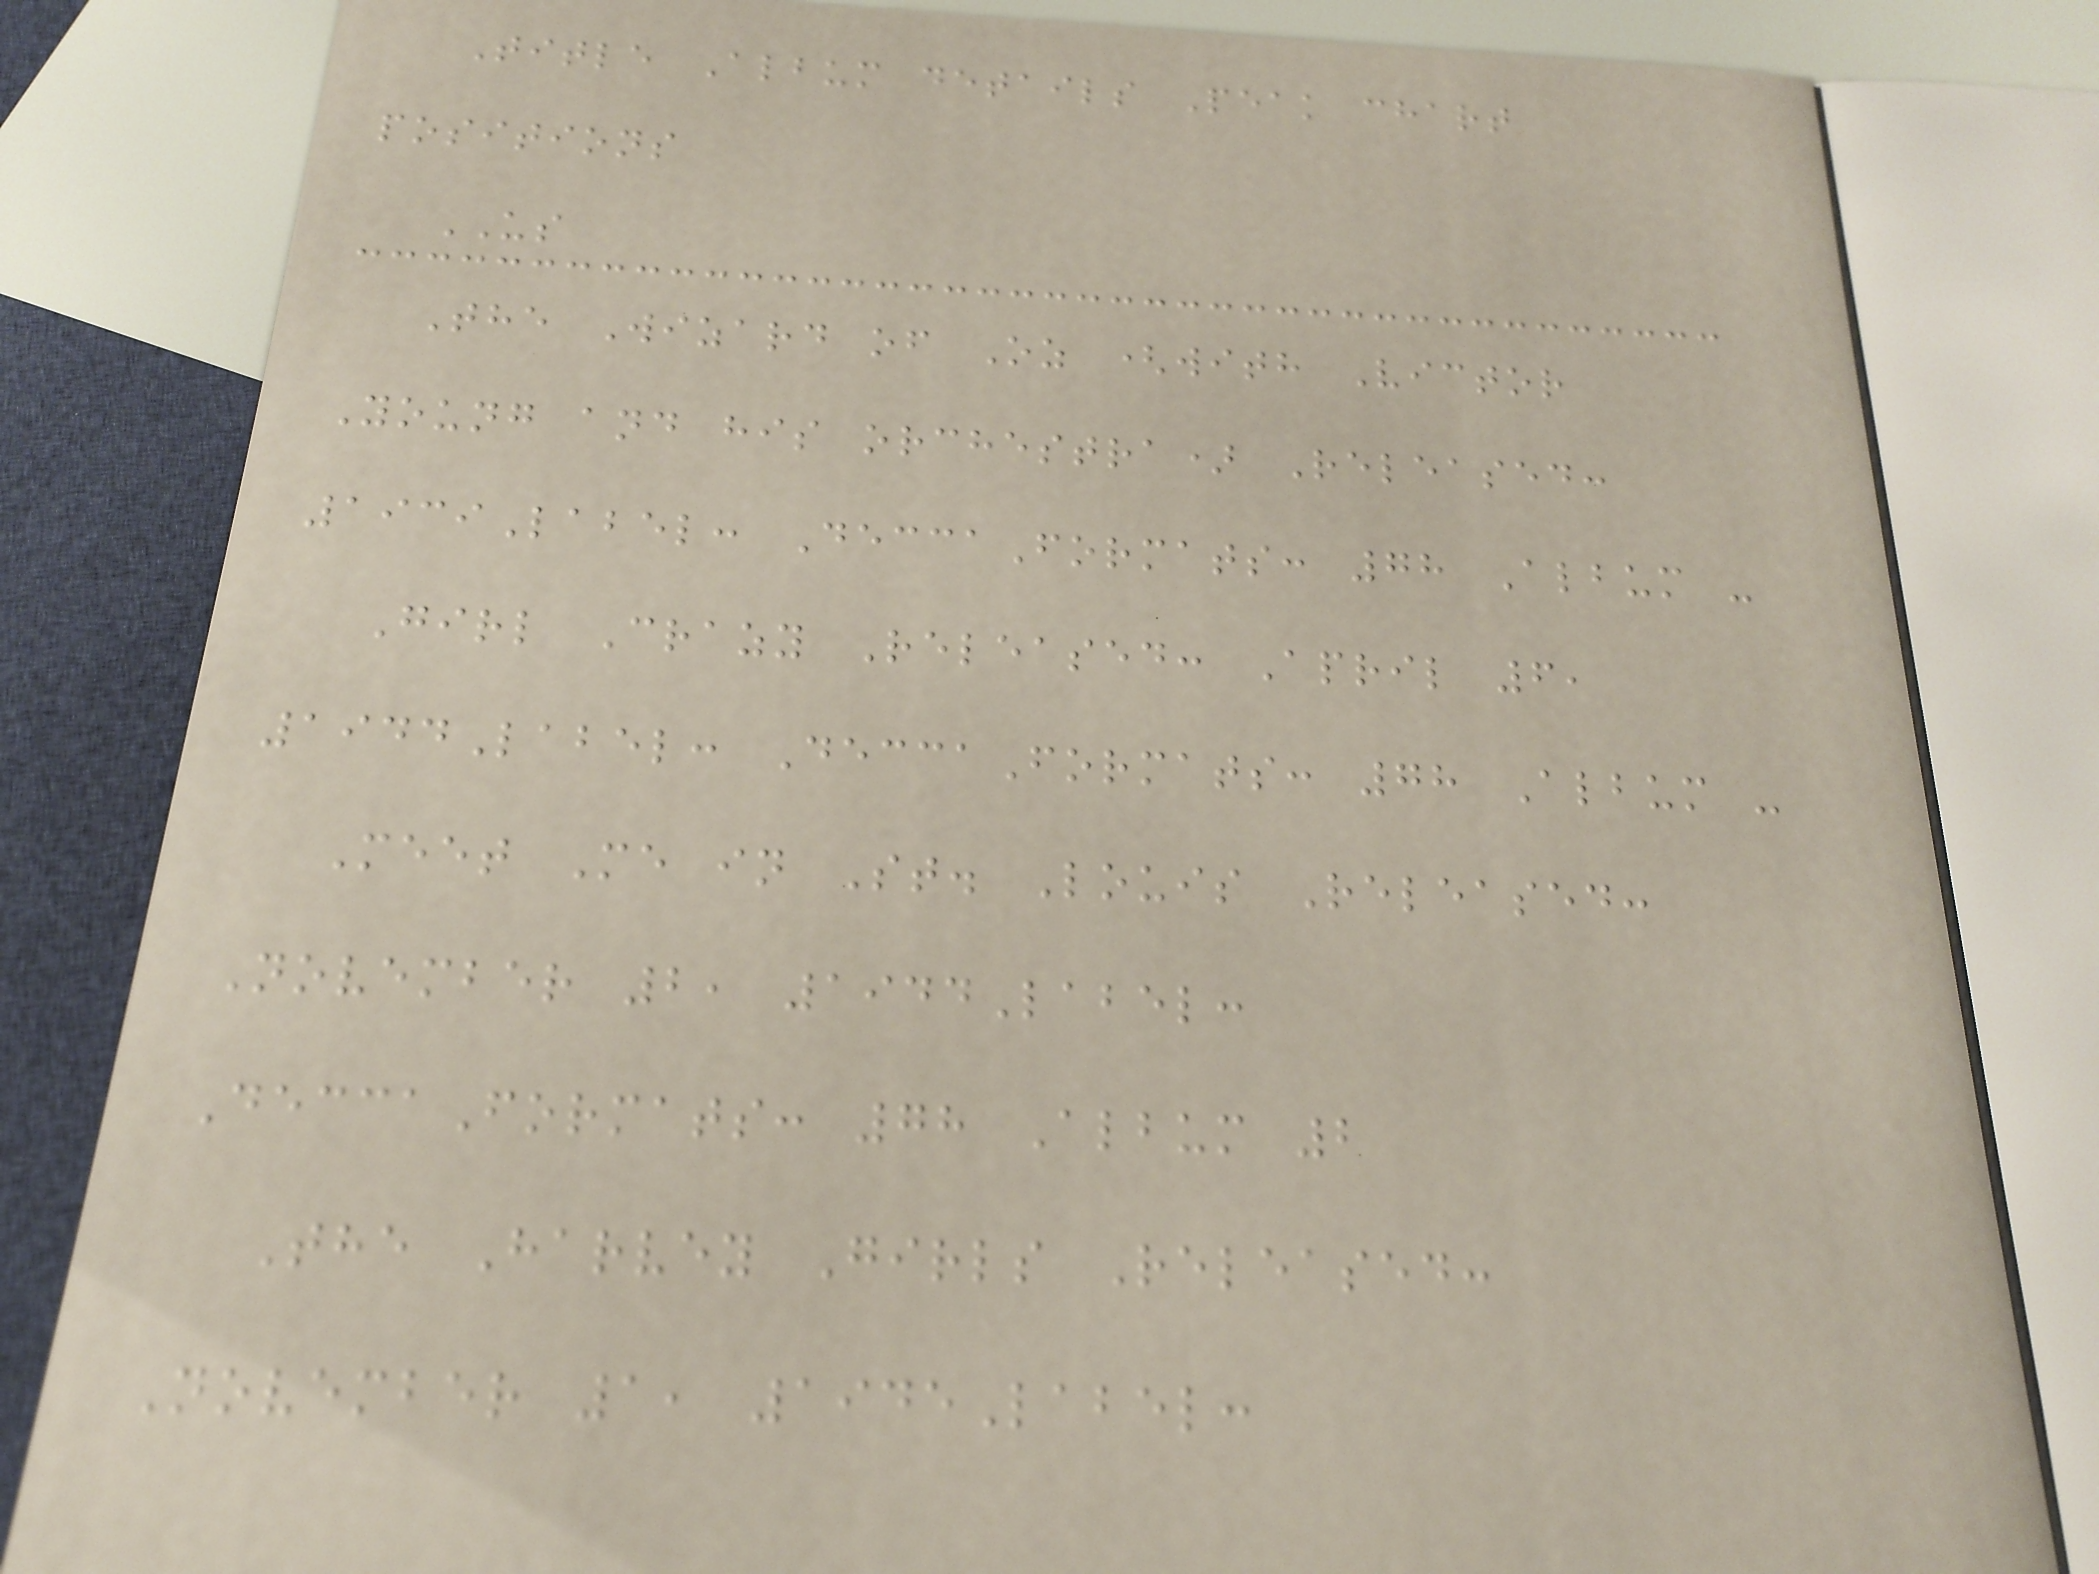Title Album details Peak chart
positions
US
The Wizard of Oz (with Victor
Young and his orchestra) Released:
1939Label: DeccaFormats: 78 Album -
Girl Crazy Released: April 6,
1944Label: DeccaFormats: 78 Album -
Meet Me in St. Louis Released:
November 2, 1944Label:
DeccaFormats: 78 Album 2
The Harvey Girls Released:
November 1, 1945Label:
